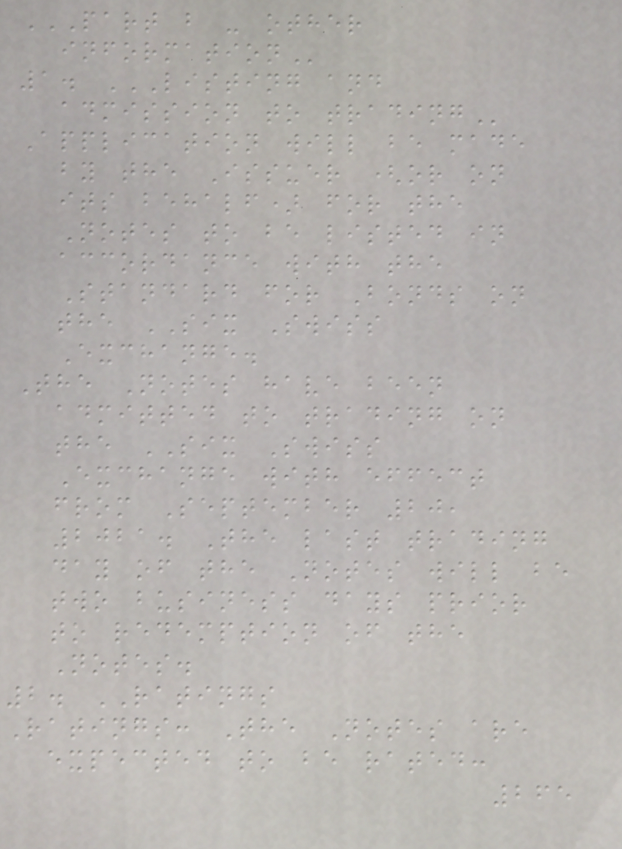PART B - OTHER
INFORMATION
1. LISTING AND
ADMISSION TO TRADING
Application will be made
by the Issuer (or on
its behalf) for the
Notes to be listed in
accordance with the
Standard for Bonds on
the SIX Swiss
Exchange.
The Notes have been
admitted to trading on
the SIX Swiss
Exchange with effect
from September 20,
2021. The last trading
day of the Notes will be
two business days prior
to redemption of the
Notes.
2. RATINGS
Ratings: The Notes are
expected to be rated:
265
